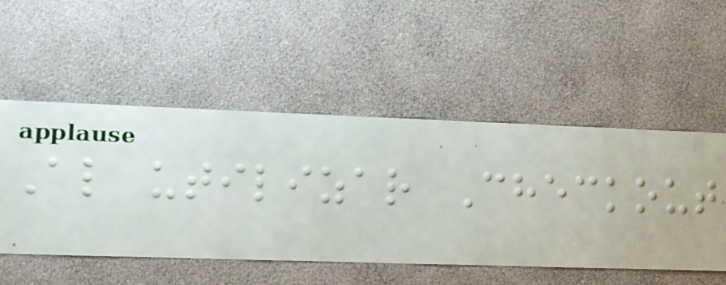Al utilizar Checkout
